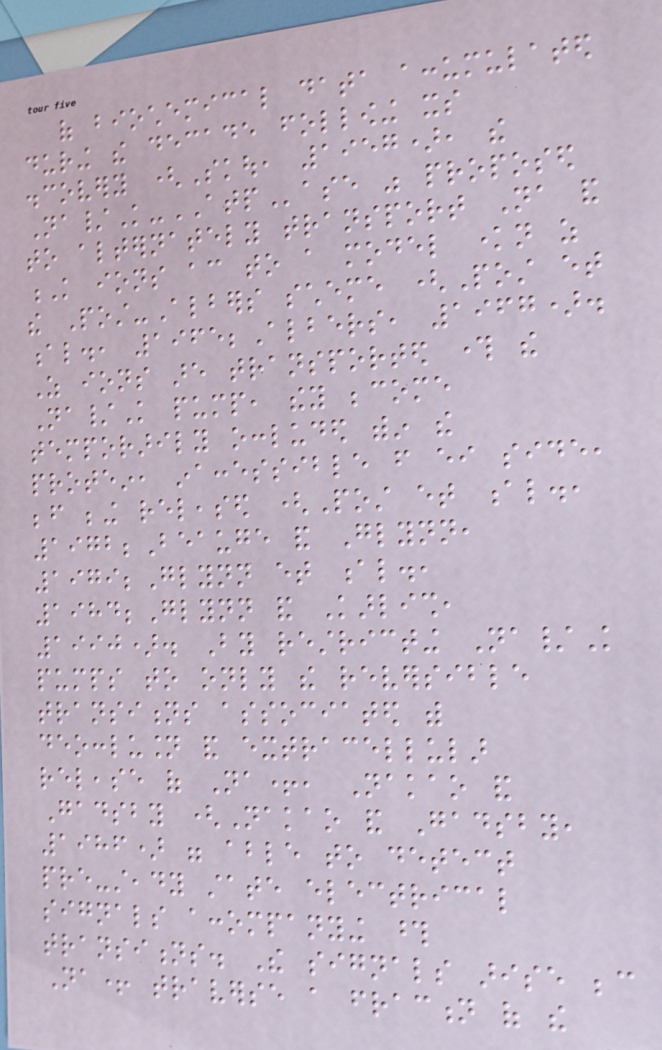of biochemical data accumulated
during the decade following its
discovery (Skou, 1957), the
Na/K-ATPase was proposed
to alternately transport Na and
K ions according to a model known as
the Post-Albers scheme (Post et
al., 1965;Albers, 1967).
As ions are transported through the
Na/K pump, they become
temporarily occluded within the
protein, inaccessible from either side,
before being released (Post et al.,
1972;Beauge and Glynn,
1979;Glynn et al.,
1984;Glynn and Karlish,
1990). By restricting Na/K
pumps to only the reversible
transitions associated with
deocclusion and extracellular
release of Na+, Nakao and
Gadsby (Nakao and Gadsby,
1986) were able to detect
pre-steady state electrical
signals accompanying those
transitions. The signals arise because
Na+ traverse a fraction of the
